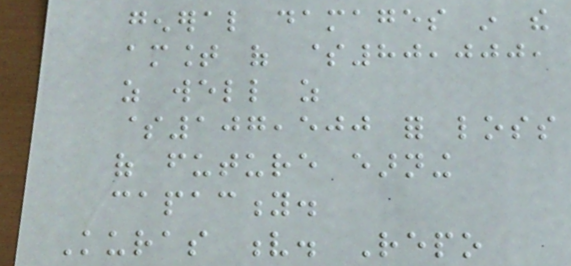general damages in the
amount of $80,000,
as well as
$107,500 for loss
of future earning
capacity.
Kuras v. Repo
